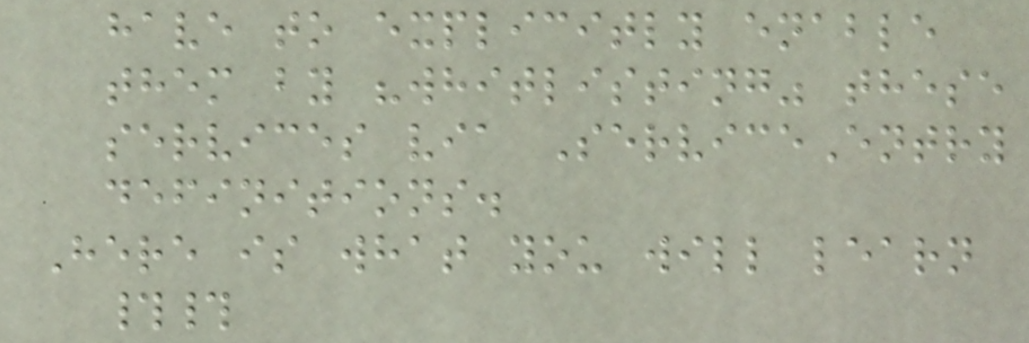have to explicitly enable
them by "whitlisting" these
services via ServiceEntry
definitions.
Here is what you will learn
##
